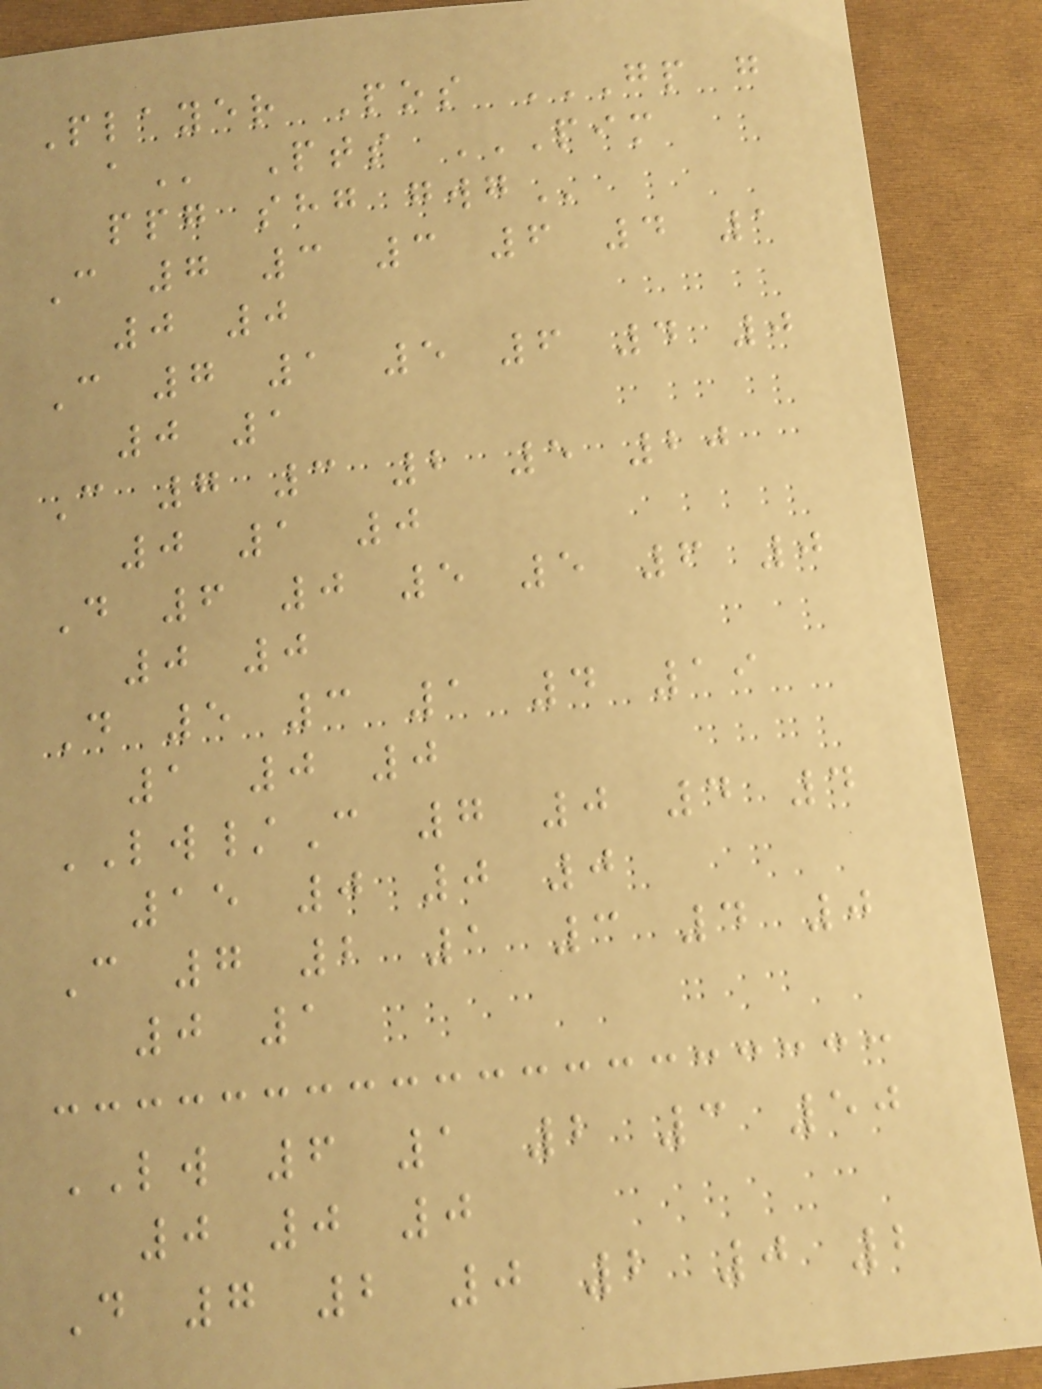Player Pos GP G
A Pts PIM
PPG SHG GWG
C 7 3 3 6 4 1
0 0
C 7 1 5 6 4 0
0 1
C 7 3 2 5 20
0 1 0
D 6 0 5 5 6 0
0 0
D 5 3 1 4 19
1 0 0
LW/C 7 0 4 4
15 0 0 0
C 7 2 1 3 4 0
0 1
LW 6 1 2 3 50
0 0 0
D 7 2 0 2 0 2
